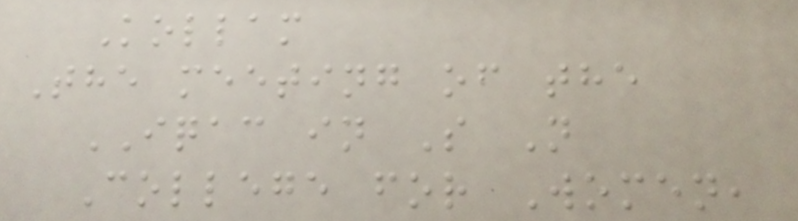Kollam
The meeting of the
IQAC in S N
College for Women,
